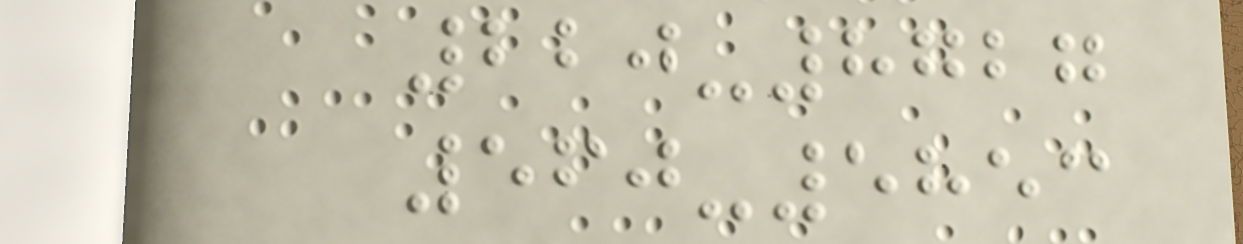220-8727
560-5853
